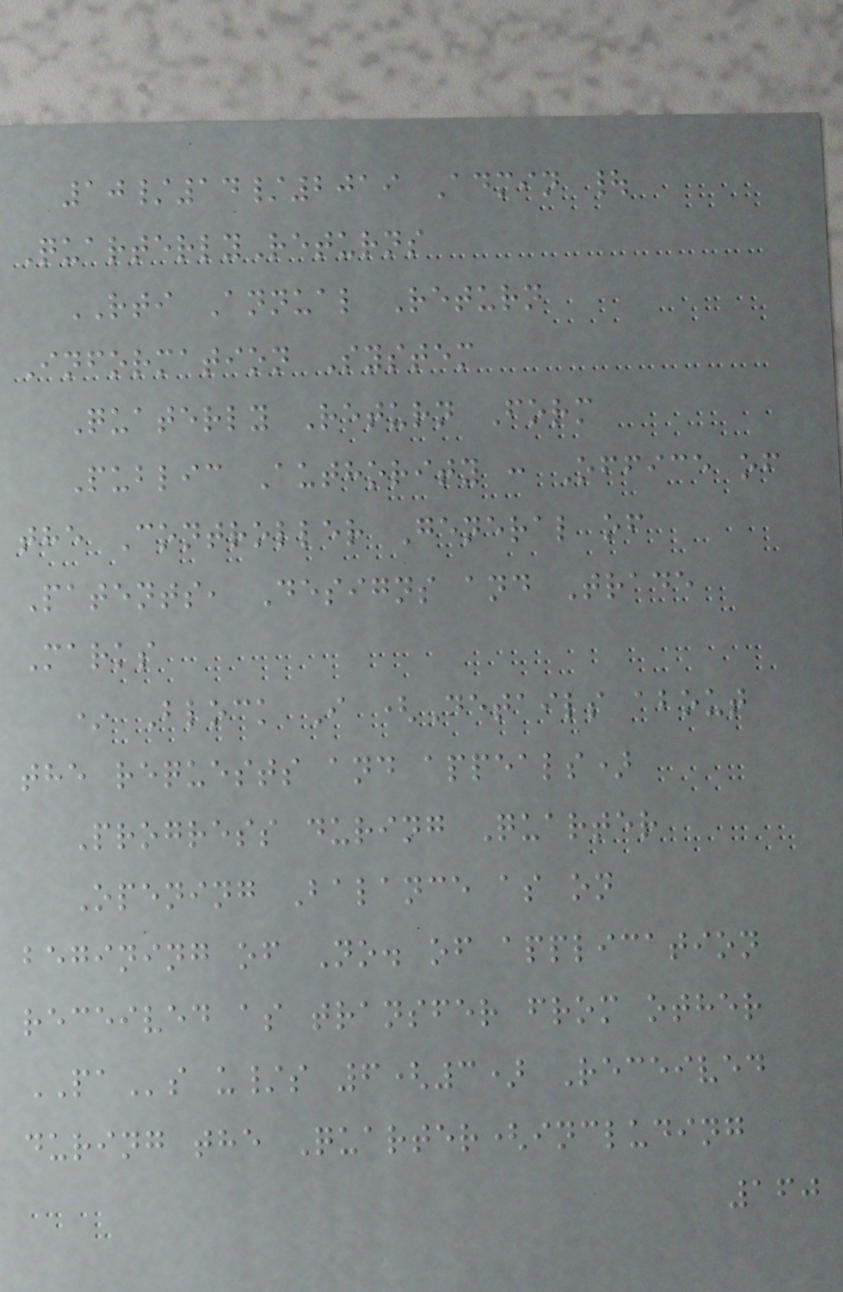10/14/2019 Admin |
QuarterlyReturns
RTI Annual Return
Information System
Quaterly Return Form
Public Authority : Office of
the Controller General of
Patents, Designs and Trade
Marks
* Block I (Details about
the requests and appeals)
Progress during Quarter
Opening Balance as on
begining of No. of application
received as transfer from other
PAs u/s 6(3) Received
during the Quarter(including
160
